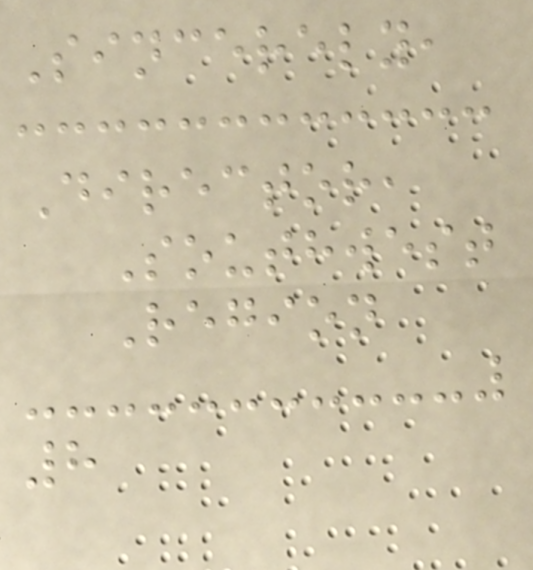Sincerely,
Director,
Southwest
Region
8
